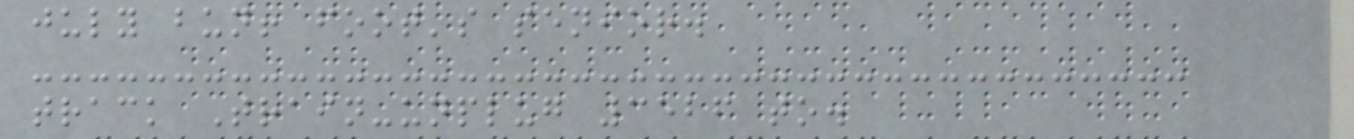july bun! foot's senior.
track Train-unplug 3526 to.
